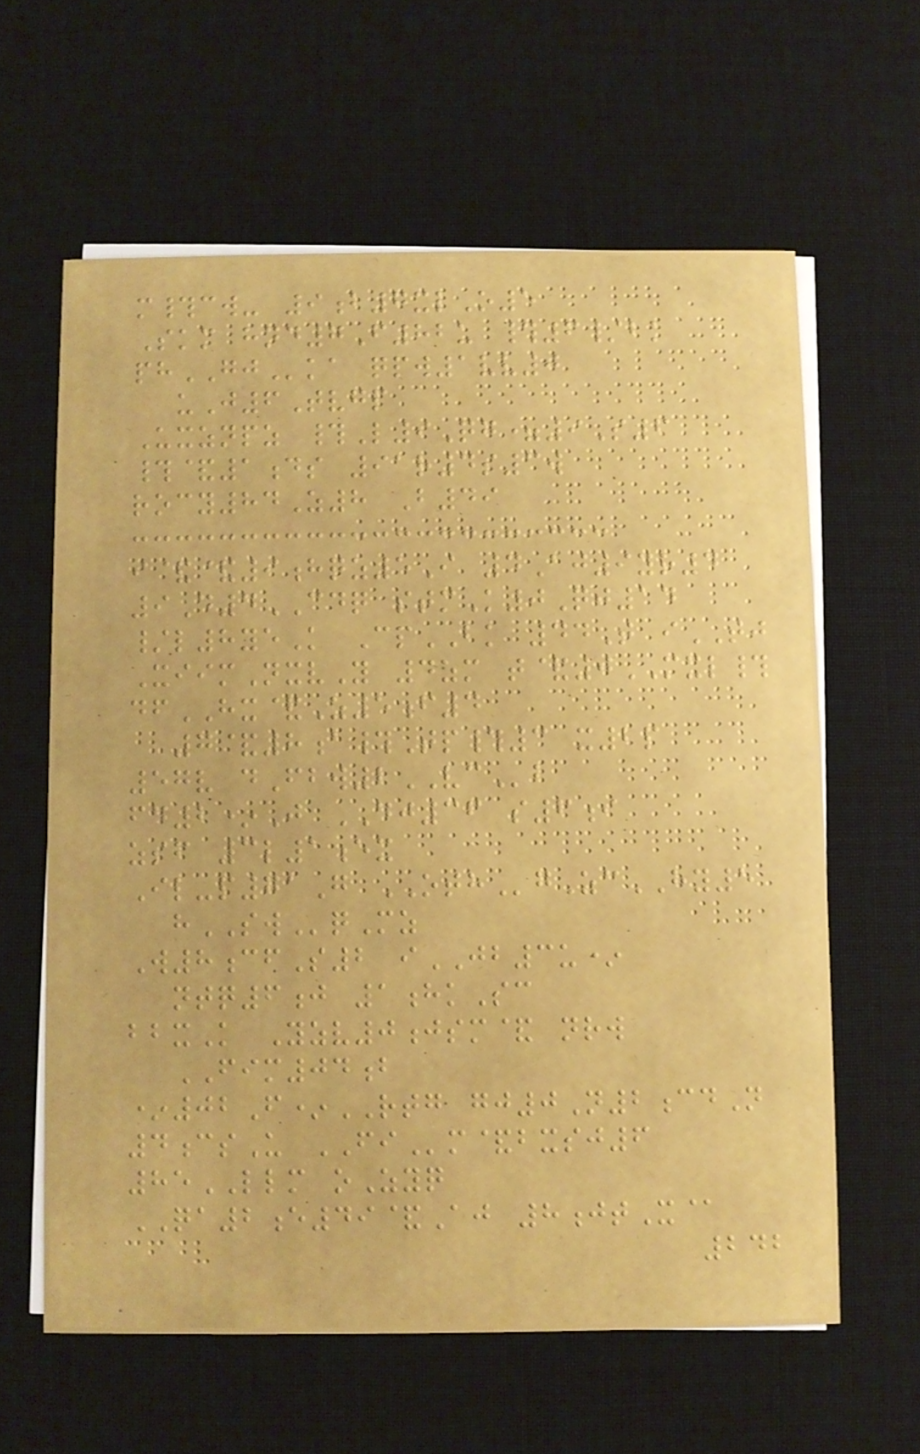m#cw- 9b7xlO5
Skm hnd7F82u #6/bk
phGJka qpw1vv0
uJ6Tvgp
Uxznpz #L9Qg=9S6
#&1ds 91r4s3w
rocy84Z8 B49
i&&9hqz5I 4Aj9yr4
9D4CDQ stmK0Qj14
/l8yeK CpBK 44T iTJ
XiimNxvY 4zm t&0MXL#
dfHX&Z5f4
7&8a#Tp#3 x2p
57v dFbw2VCb
fd2*J DJ36 s6i
zsf 3l1ex
Il-p71G OTHgZcHY5
hSWqMz
W8cfS2 iJB3u*
ntq6j 1hkSc
bbxK Yzv0jsm& nrw
FIM04b
*02F*RTG gj0N2cdN
4csU FIm&bxsj6
85LLM oZyq
QA2e49&Aj 8jtX@
242
